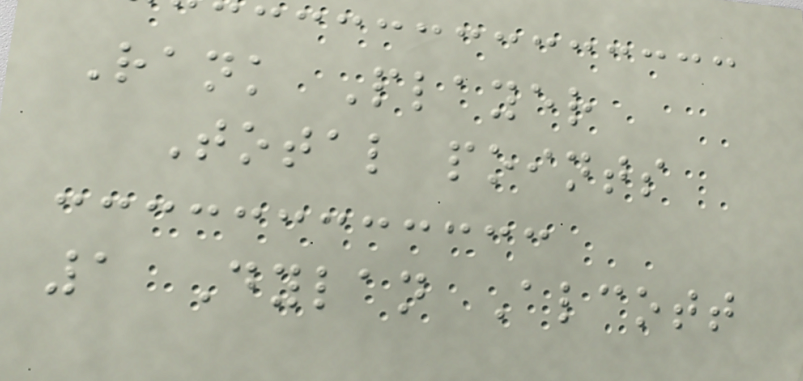Rank Player
Total points
1 Dylan Alcott
